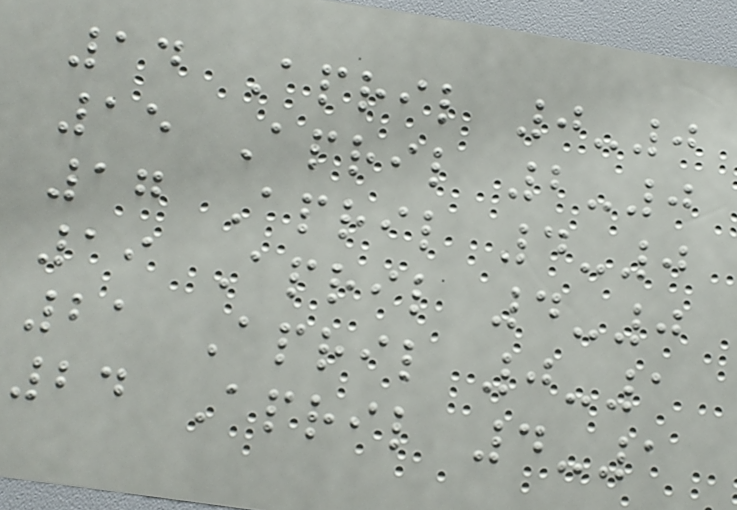14 April 0-0
15 April 2-0
17 April 4-0
19 April 4-0
21 April 0-1
24 April 4-1
